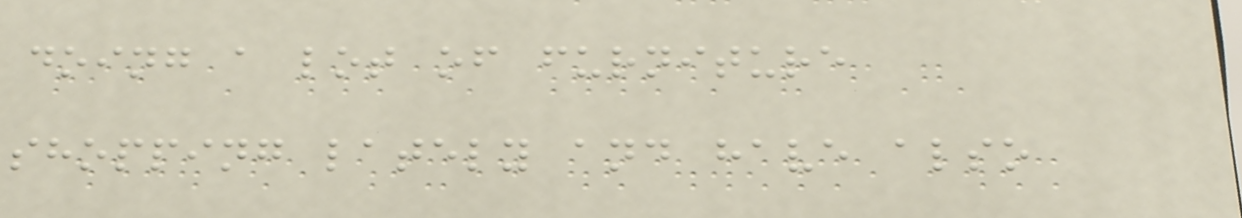doing a lot of furniture
shopping lately and have also
